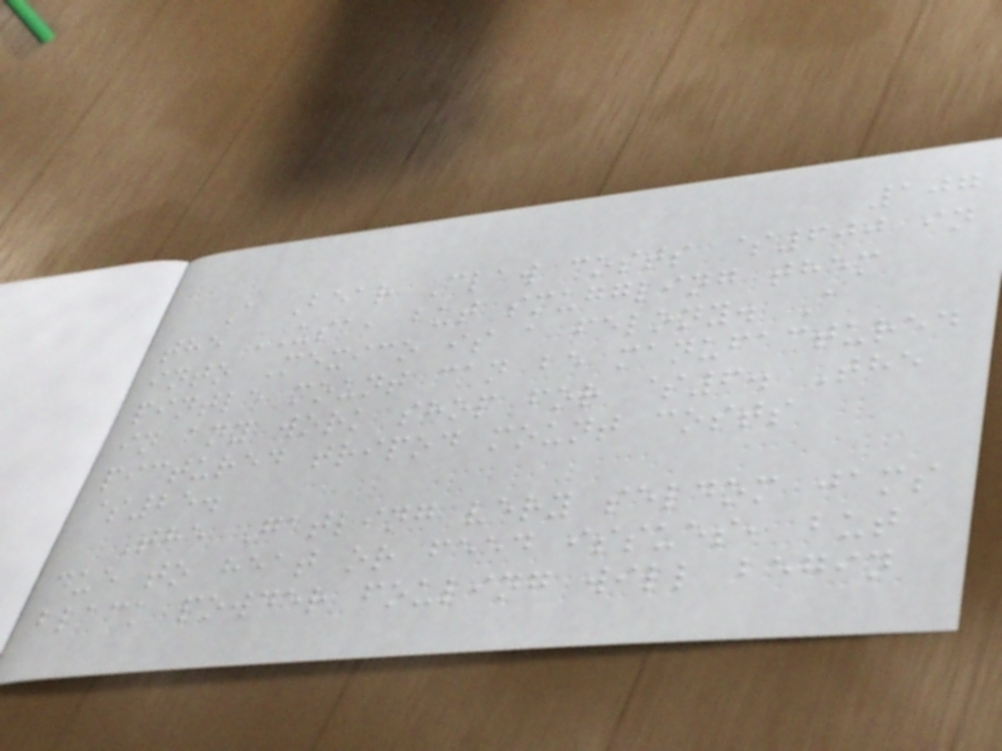107
A Bear Claw costs $600 in
the USA, but smuggling them
into Mexico is a felony. A
pintle mount can be manufactured
in any work shop for $6. The
pictured tripod mount costs
$25.
The Gatling very seldom jams
due to heat or feed issues, but
black powder fouling will begin
